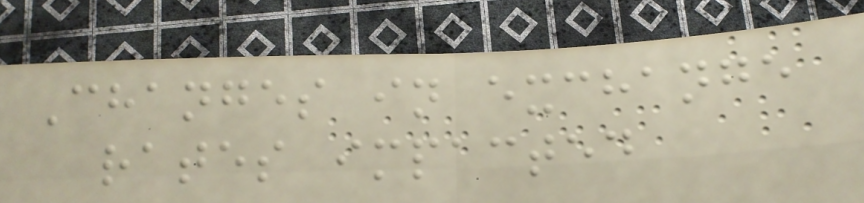Changes in exchange
rates impacted
